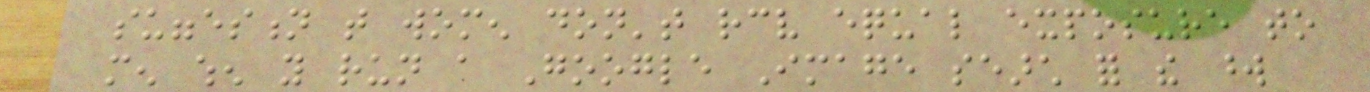suggestion that women don't receive equal exposure to
men when you run a Google Image search for the word
